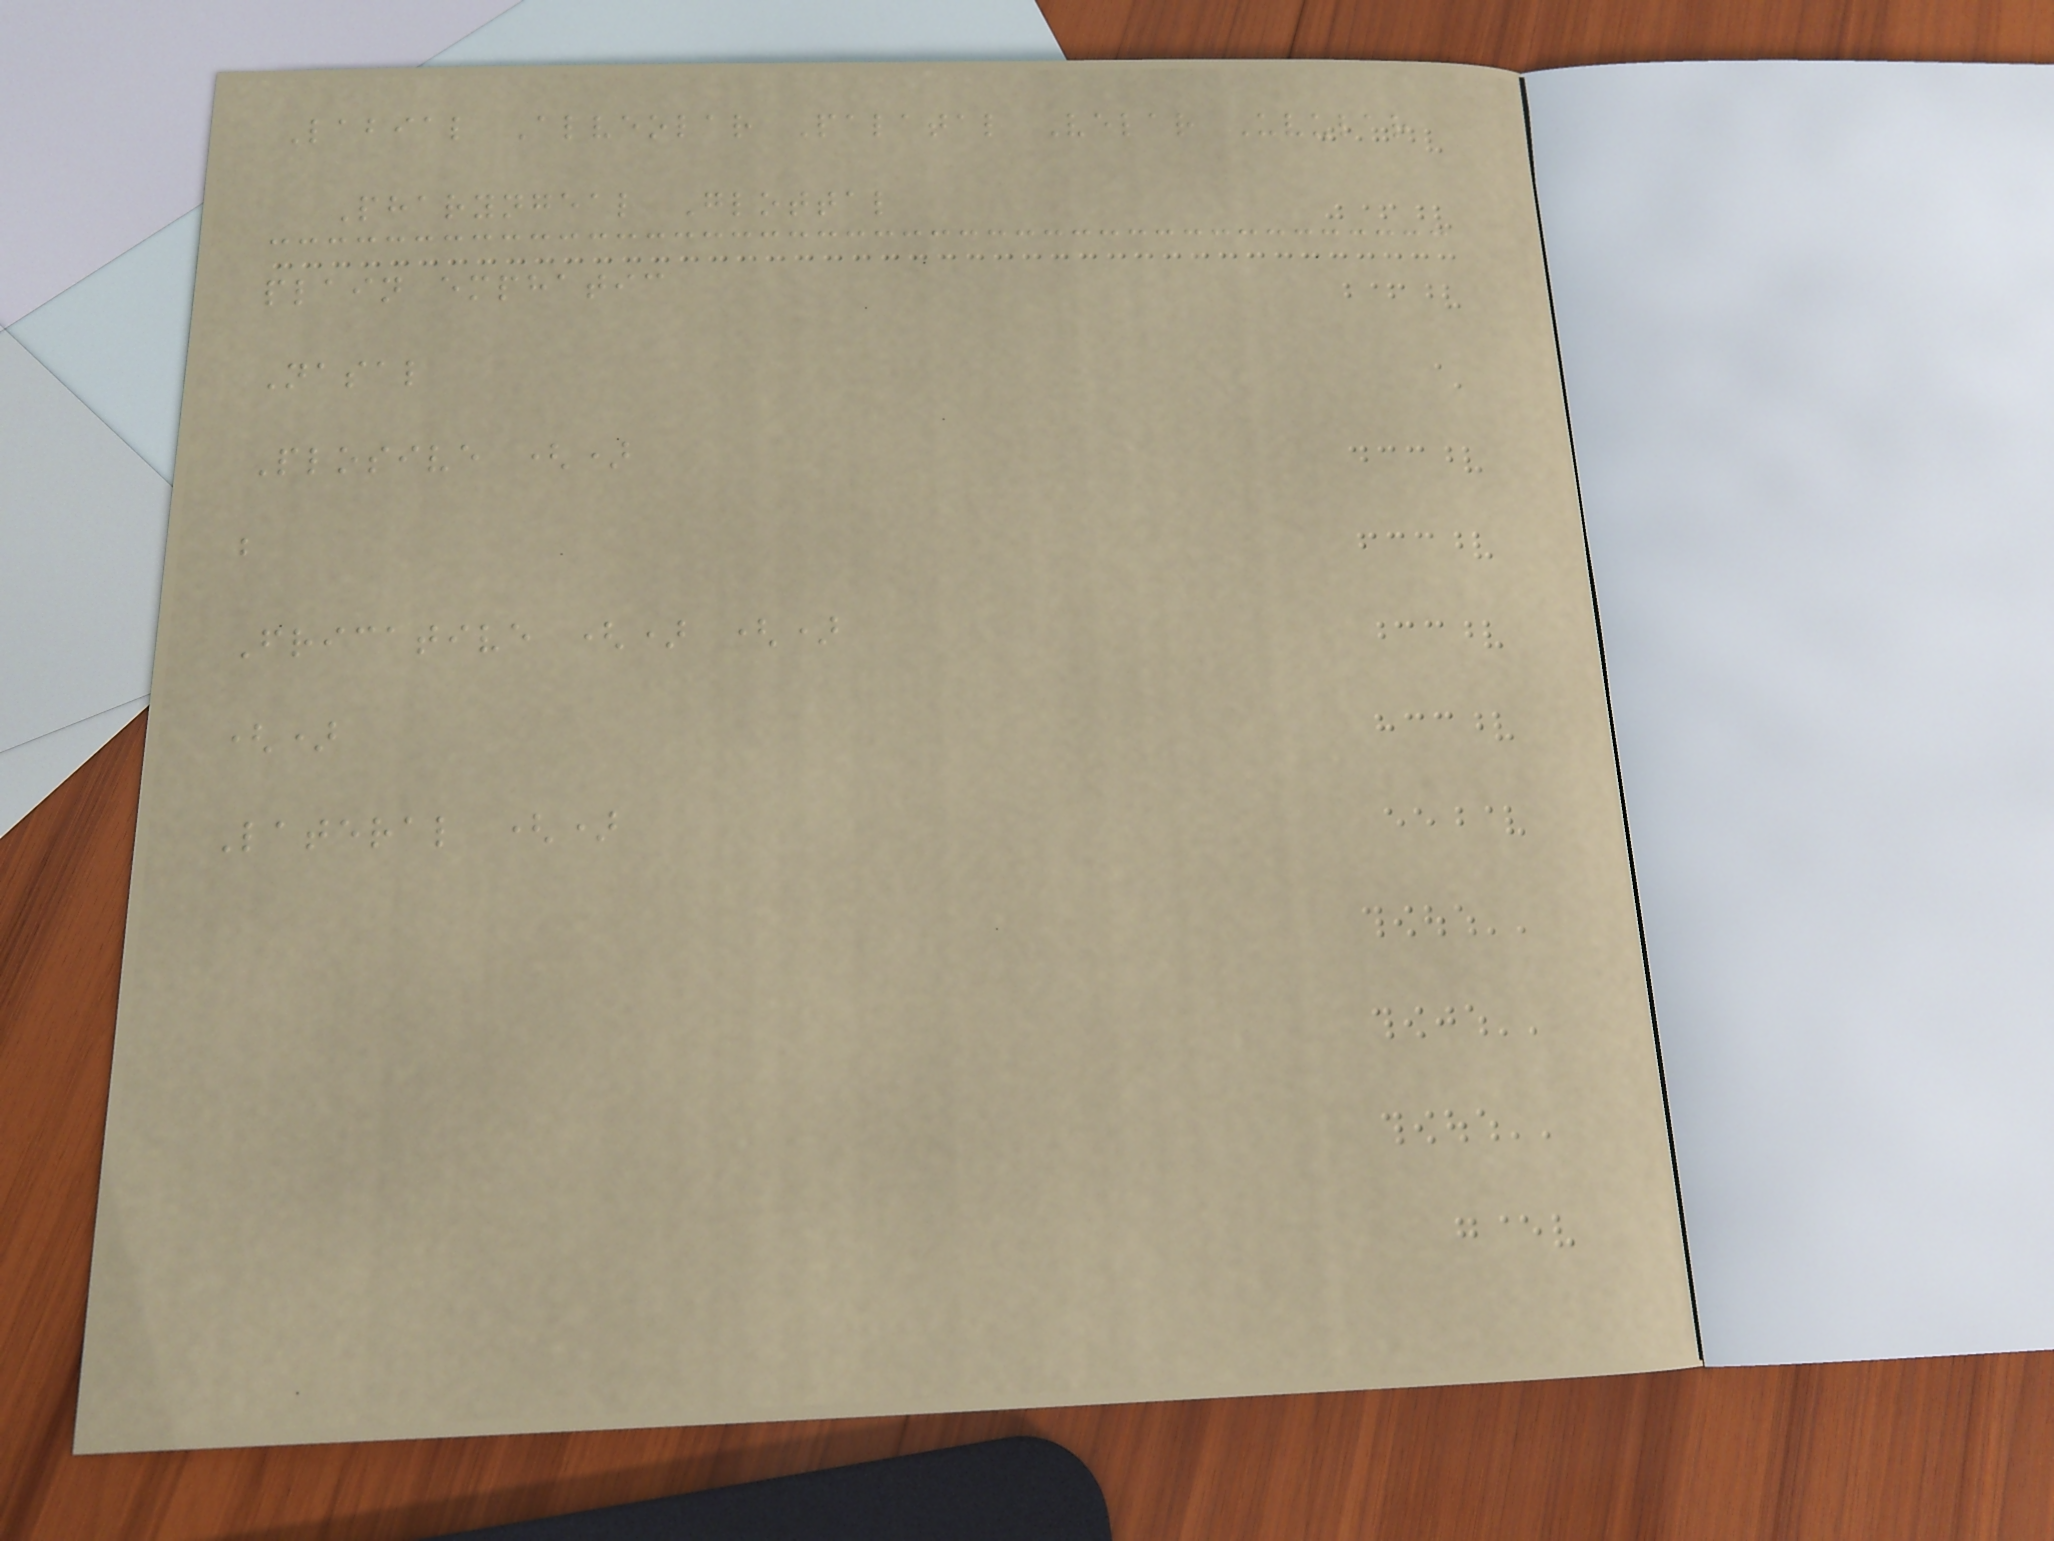Labial Alveolar Palatal Velar Uvular
Pharyngeal Glottal
plain emphatic
Nasal
Plosive ()
b
Fricative () ()
()
Lateral ()
